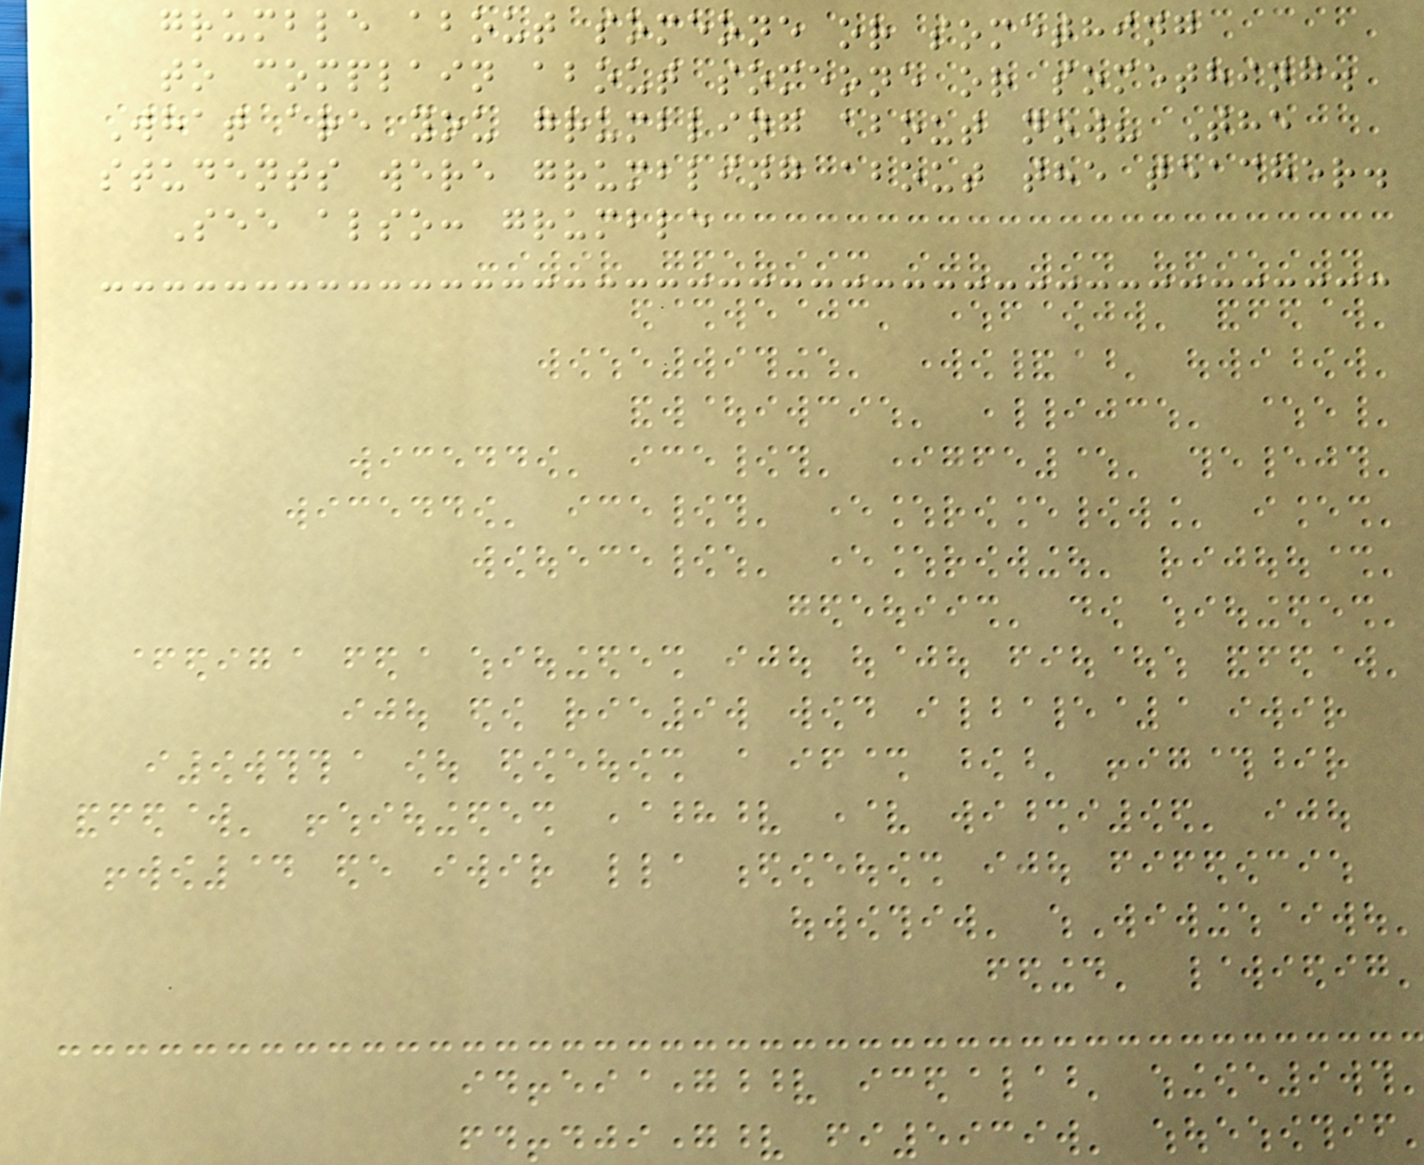grumble about someone or something
to complain about someone or something.
What are you grumbling about now? The
students were grumbling about the teacher.
See also: grumble
